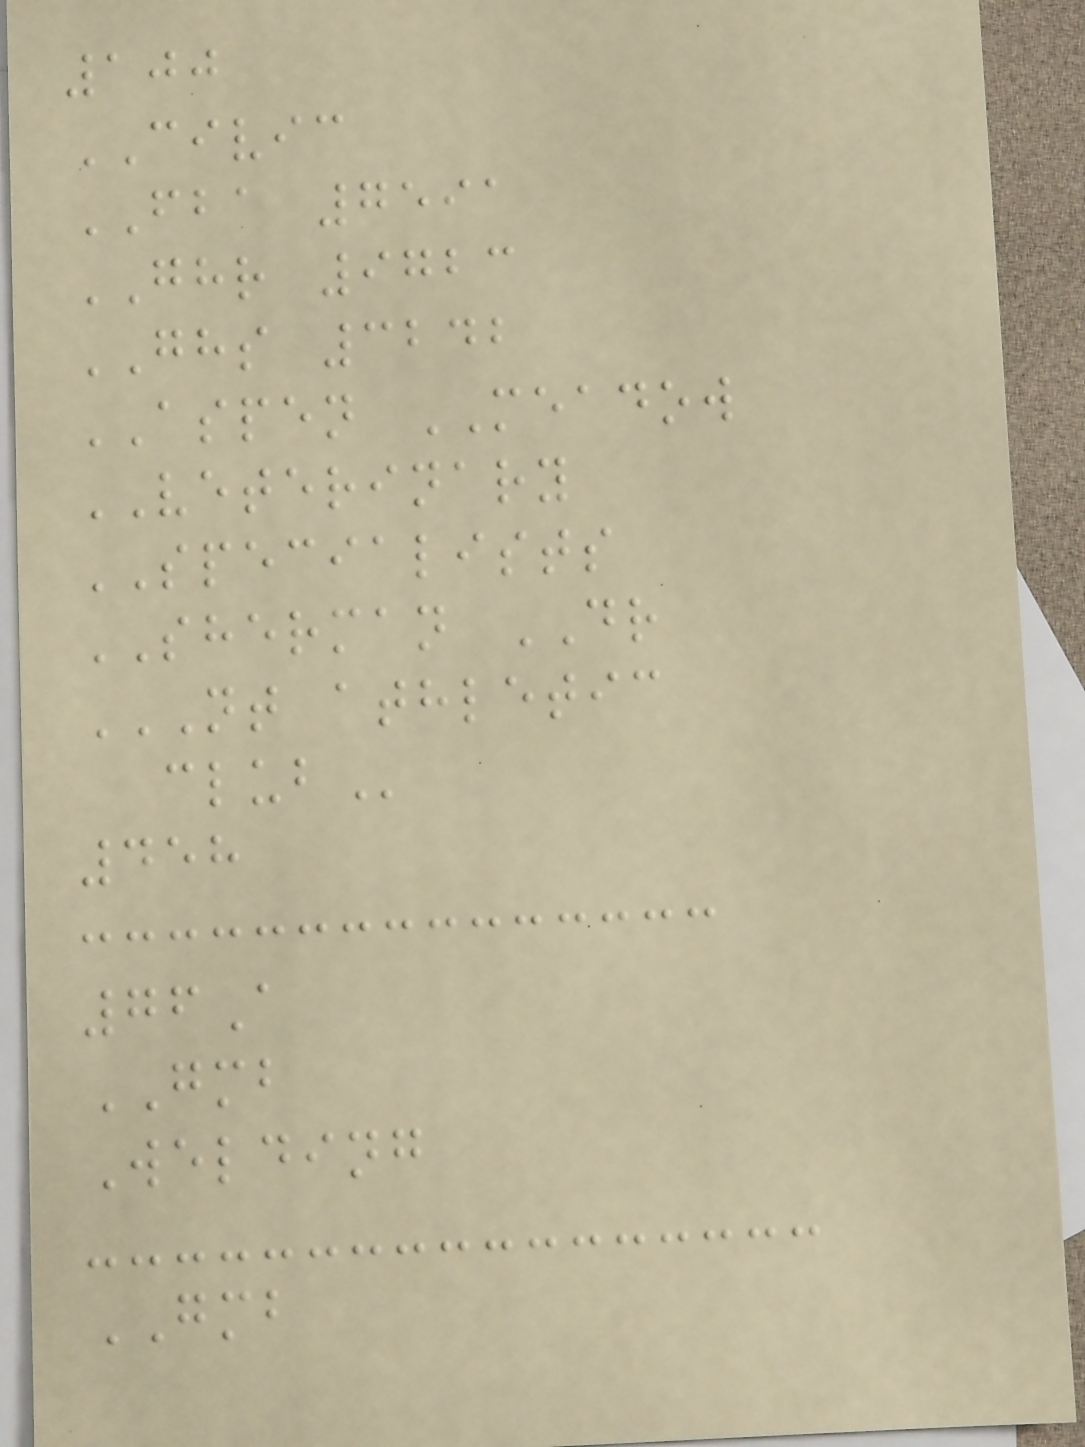100
CIVIC
FBA 7591
GHR 9723
GHS 3242
ASPEN MEADOW
VETERINARY
SPECIALISTS
SHERMAN DR
NT ATHLETIC
CLUB
458
76A
GMB
Welding
GMB
